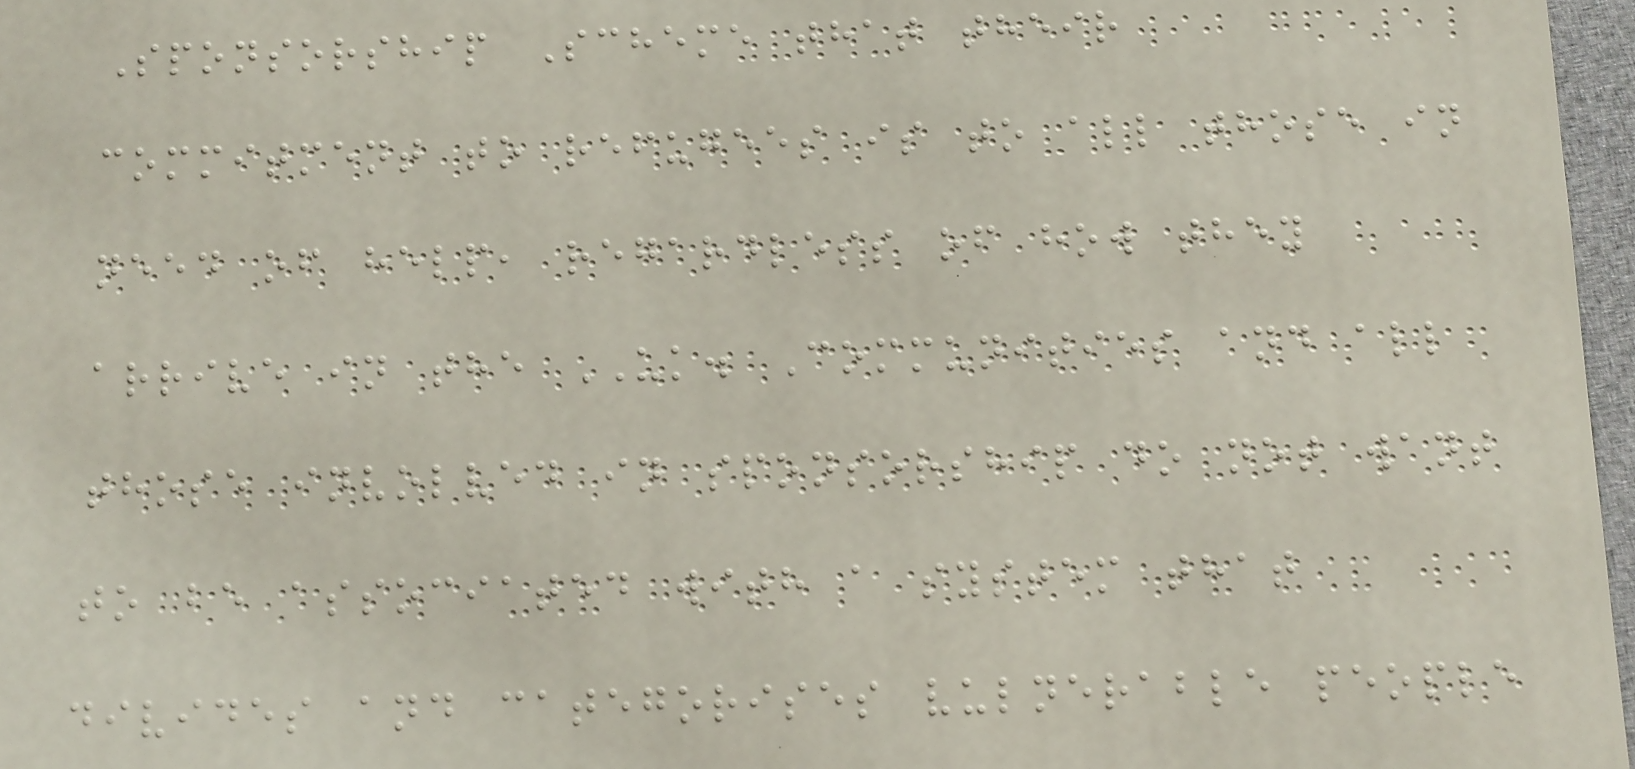Sponsorship Scheme that their
commitment to refugees is to all those in
need of help, regardless of how they
arrive in the UK. Communities and all
those involved in sponsorship do not want
to be associated with a system that
divides and categorises vulnerable people
